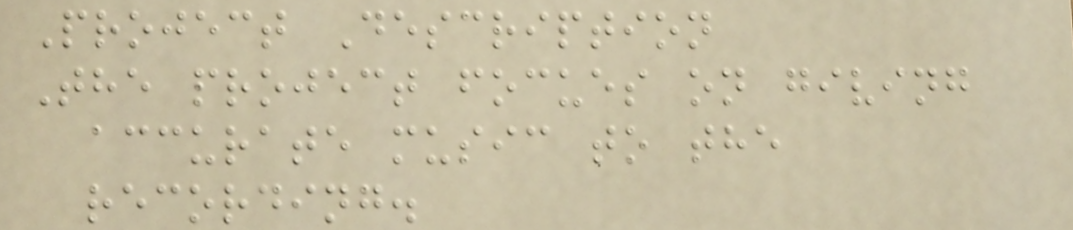Project Description
The project focues on giving
accurate music to the
recording.
